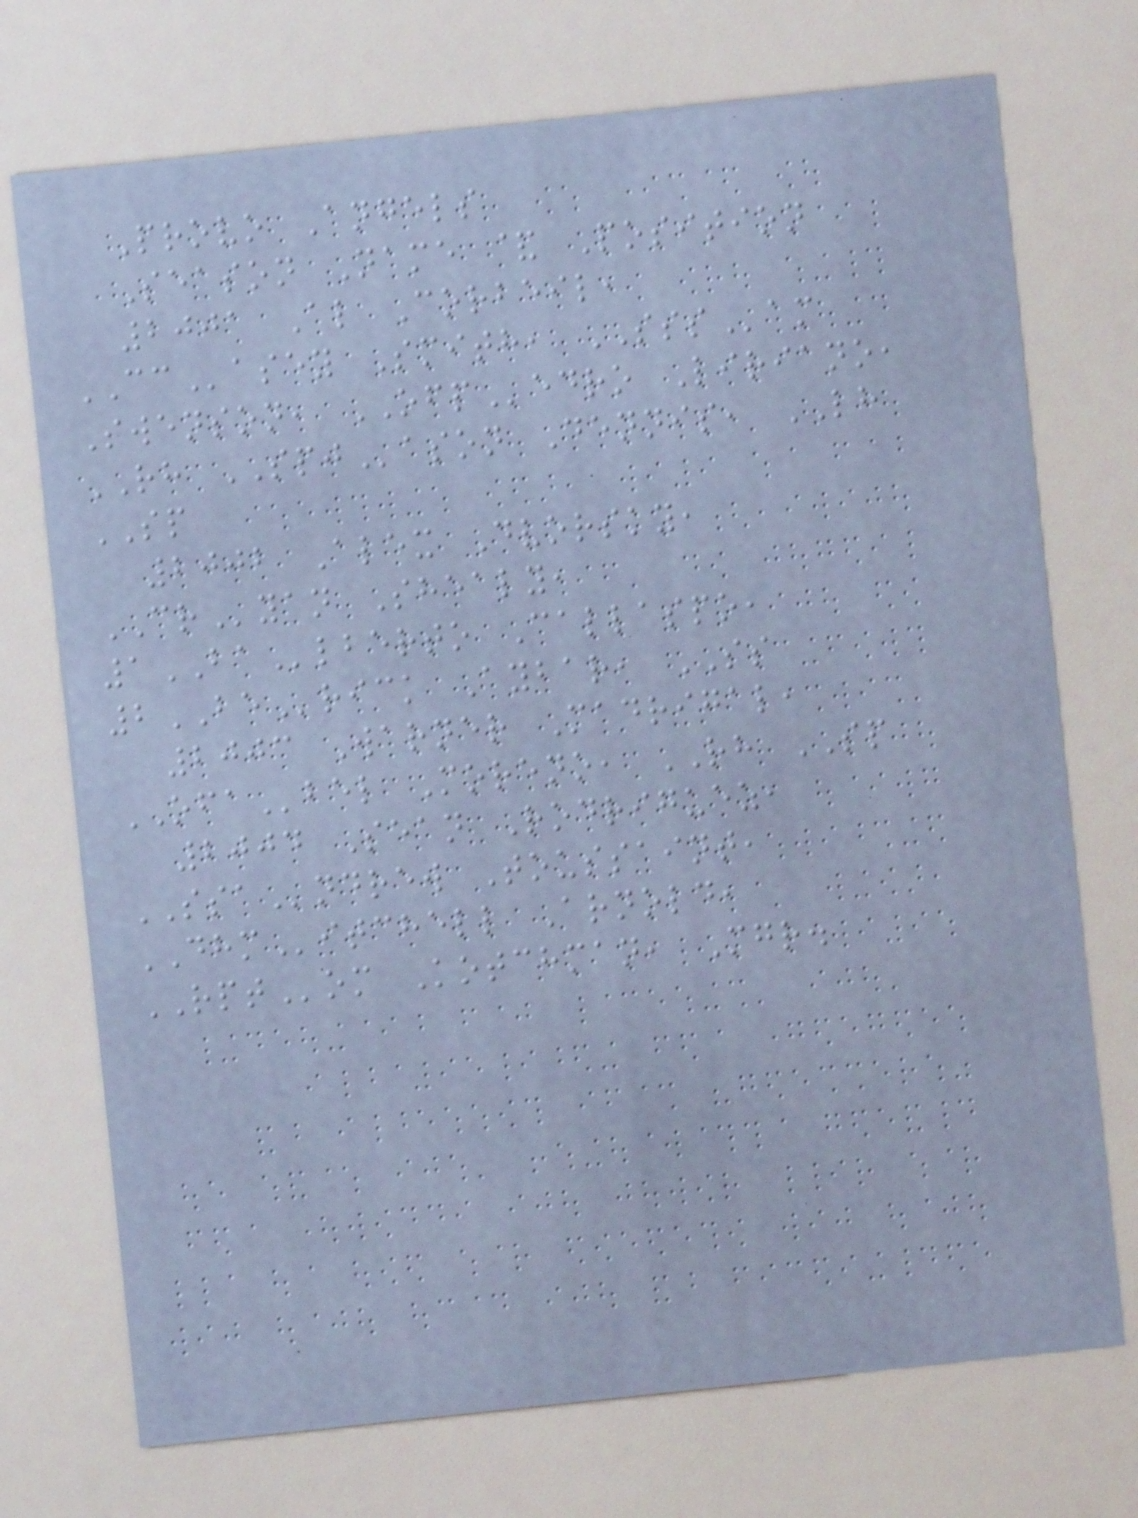Provo Angels
Season Name & Position
2001 Al Corbeil,
CCasey Smith, SSSam
Swenson, OFPedro Liriano,
RH SPJason Dennis, LH
SP
2002 Alex Dvorsky,
CRyan Shealy,
1BAlberto Callaspo,
2BErick Aybar, SS
2003 Warner Madrigal,
OFAbel Moreno, RH SP
2004 Sean Rodriguez,
SSAndrew Toussaint,
DHMitchell Arnold,
RPTom Kotchman, Mgr.
